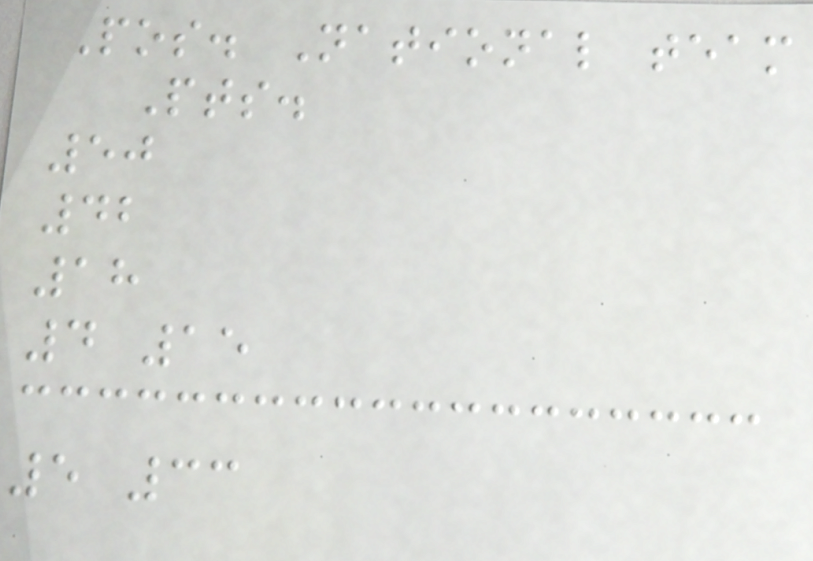Pos. National team
Pts.
50
42
18
4 15
5 33
